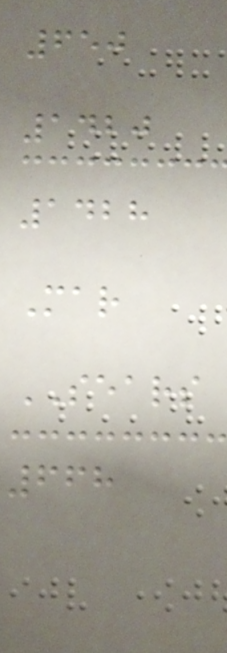650
1420
1428
Mar
SEARS
668
